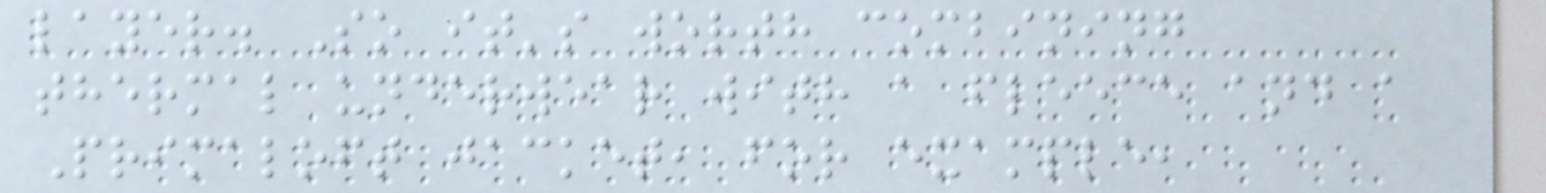layer. So it's worth combining
thermal underwear with a fleece and a
Primaloft jacket, for example,
